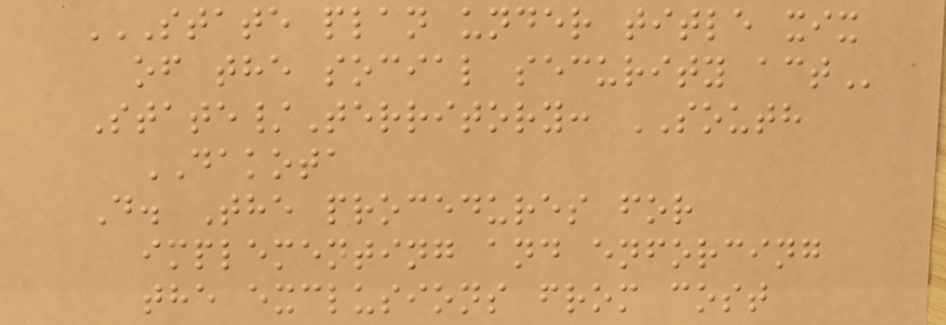STATE PLAN UNDER TITLE XIX
OF THE SOCIAL SECURITY ACT
State/Territory: SOUTH
DAKOTA
D. The procedures for
implementing and enforcing
the exclusions from cost
